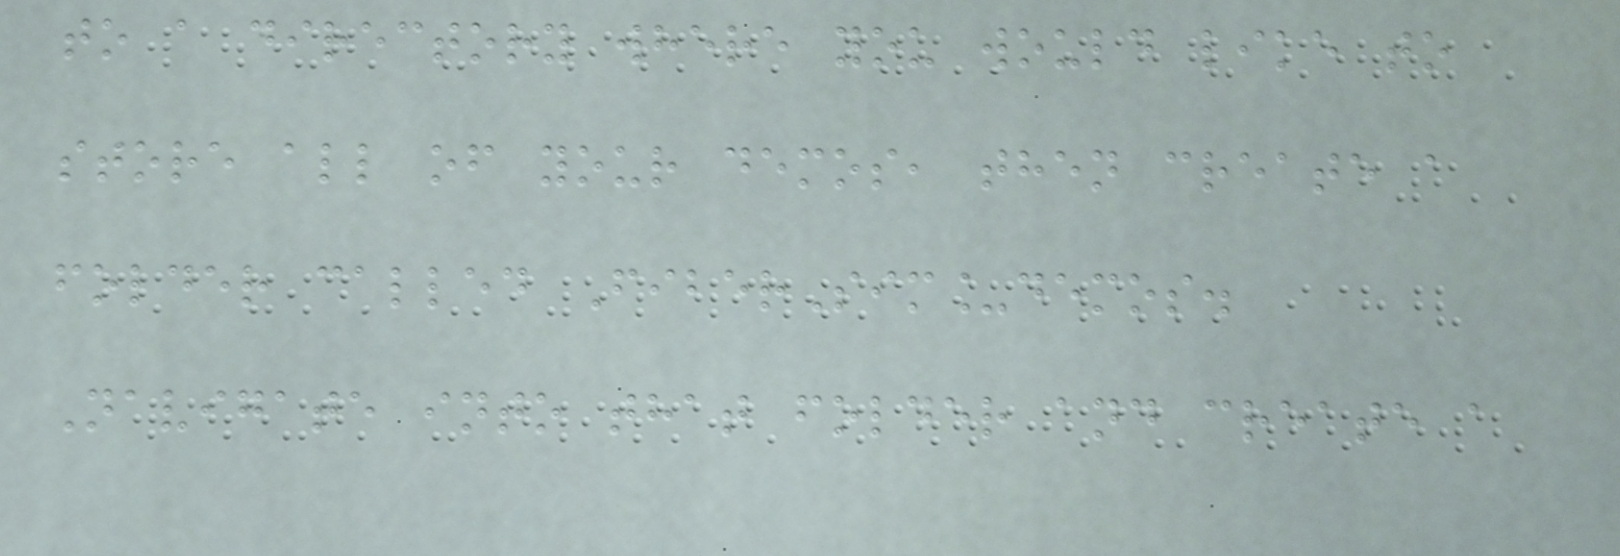to a directory where you would like to
store all of your demos, then create a
folder called FiberSim_demos.
Navigate into that folder and create a
